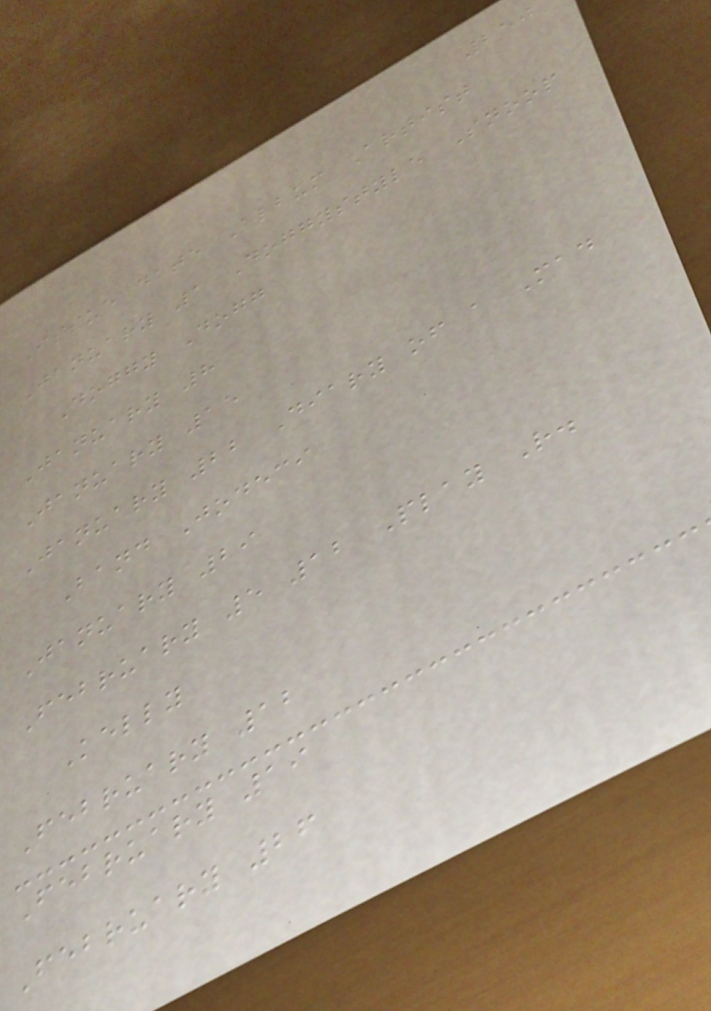250
Issue date Album Artist
January 1 Doggystyle Snoop
Doggy Dogg
January 8
January 15
January 22 Diary of a Mad
Band Jodeci
January 29
February 5 12 Play R.
Kelly
February 12
February 19
February 26
